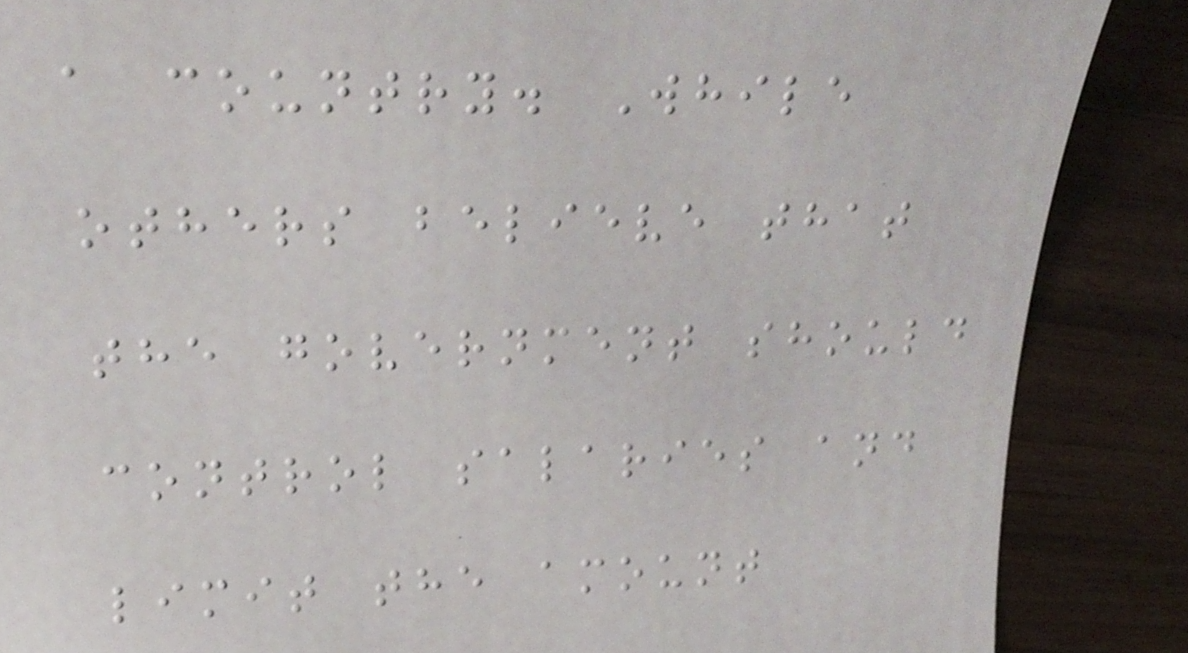a country. While
others believe that
the government should
control salaries and
limit the amount
